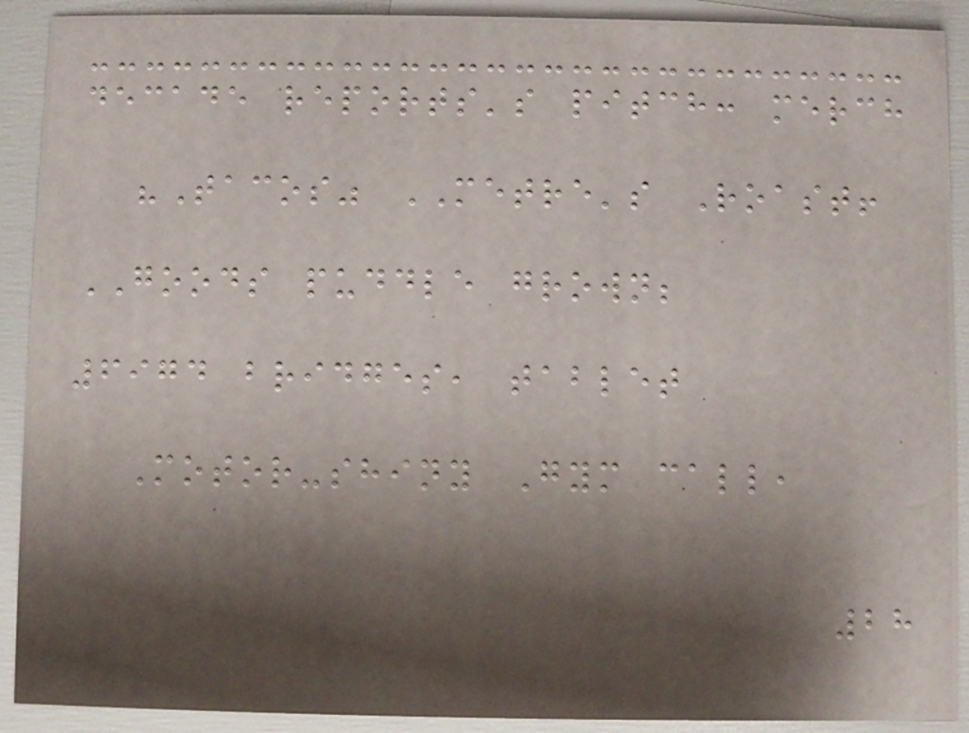decade reports's pitch: merch
"Tacos" METRE's Roast!
GOODS puddle grown;
6974 bridges, tablet
Motor-shiny Gym call,
28
